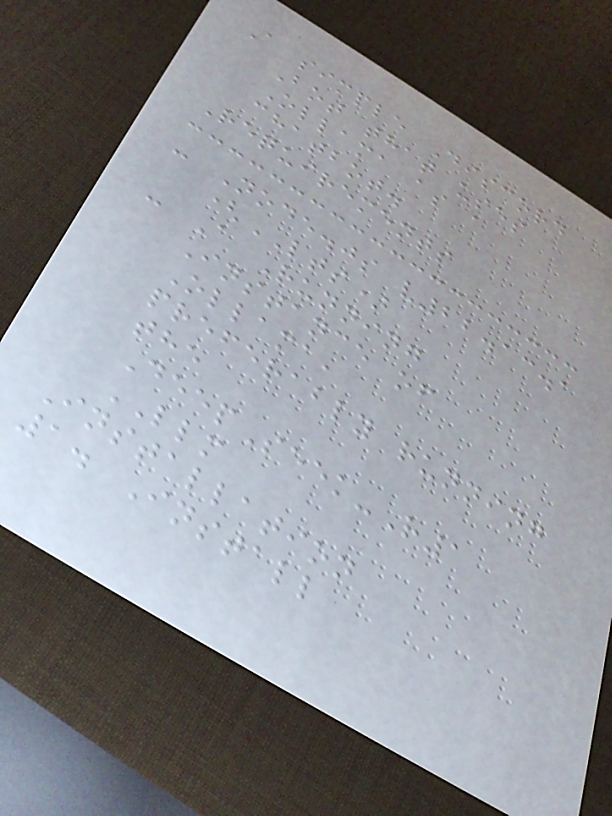A simple Discord
Bot that uses
Ollama as a
chatbot.
Requirements
- Node.js v22.13.1
(LTS)
- A Running
Instance of
Ollama,
preferably running
the
DeepSeek-R1
LLM
Installation
1. Install
